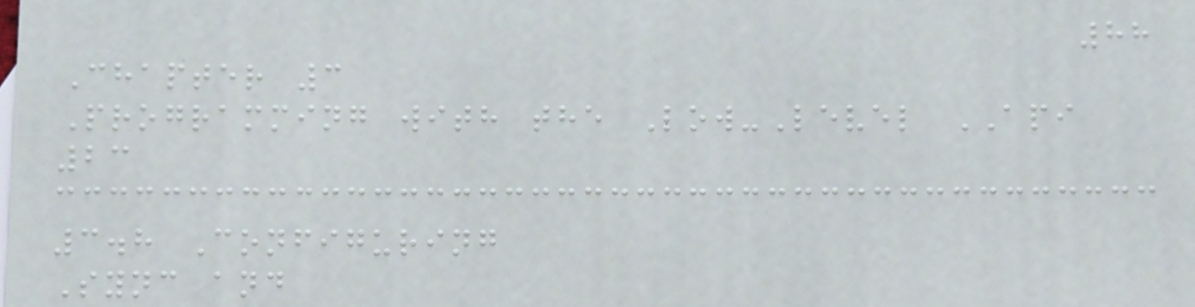88
Chapter 3
Programming with the Low-Level API
23
3.8 Configuring
Sync and
